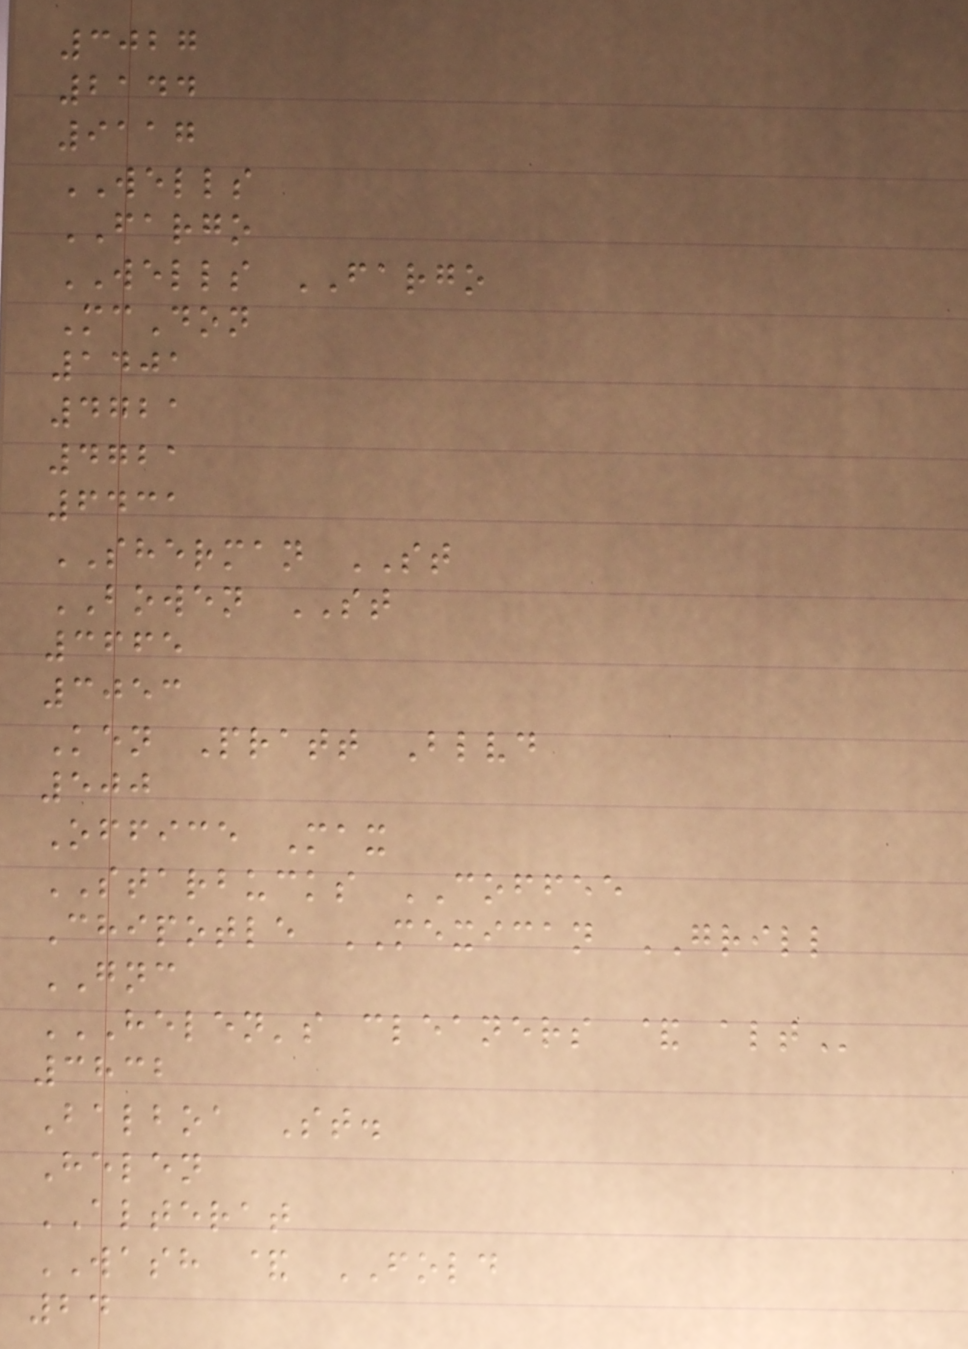3027
2144
9117
WELLS
FARGO
WELLS FARGO
McDon
1401
4721
4721
6431
SHERMAN ST
BOWEN ST
3665
3053
Ken Pratt Blvd
500
Office Max
STARBUCKS COFFEE
Chipotle MEXICAN GRILL
GNC
HELEN'S CLEANERS & ALT
3832
Balboa St.
Helen
ALTERAT
WASH & FOLD
24
